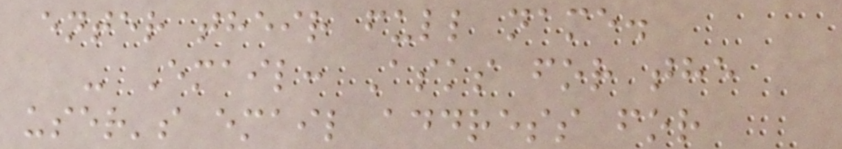enter their full name.
- Email: Asks for the
user's email address for
